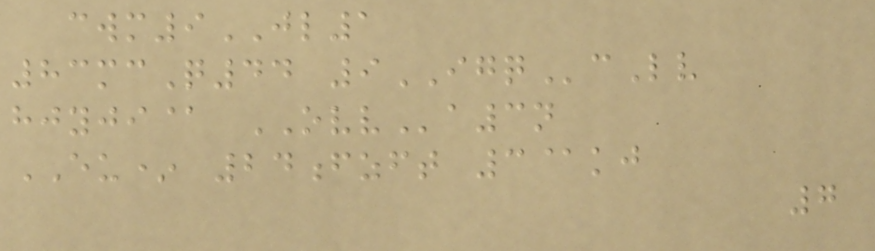cwm9JL1
83mcQ44 9IGQcLv
hjyji@ OVVa3n
EU* 24fzft 3@kj
7
